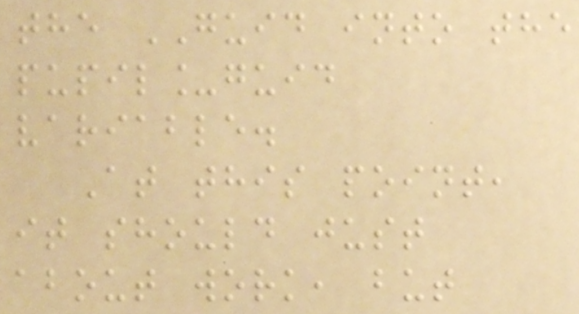the GUID into the
pupil_guid
variable.
At this point,
it should just
about work, but
